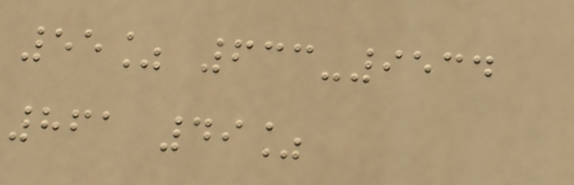55% 633-9534
861 49%
